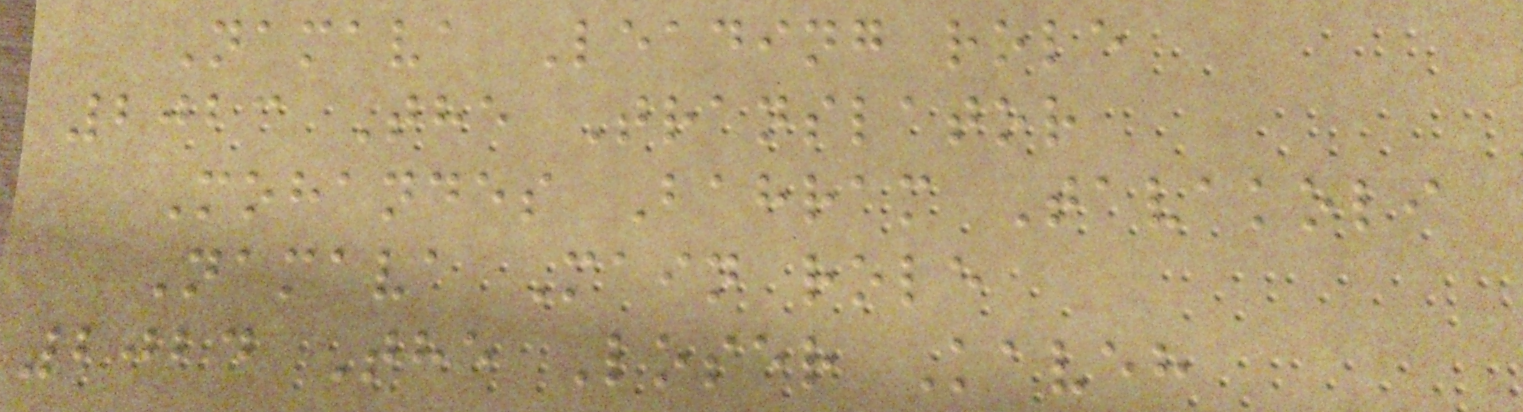Namava Leading role
2023 The Translator
Mohandes Bahram Tavakoli
Namava Main role
2024 The Loser Kaveh
